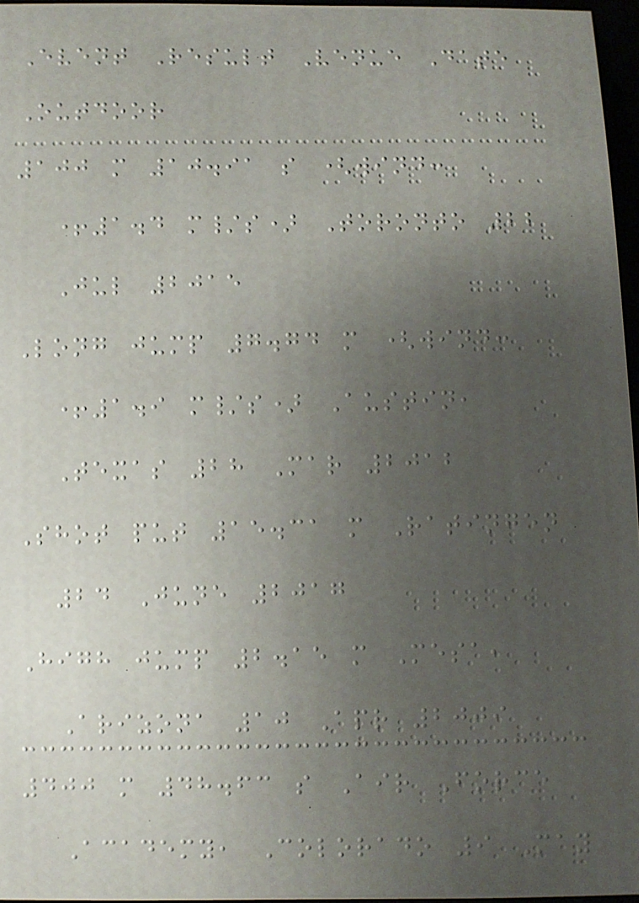Event Result Venue Date
Outdoor
100 m 10.91 s (wind:
+1.4 m/s) Toronto 22
Jul 2015
Long jump 7.74 m (wind:
+1.9 m/s) Austin,
Texas 28 Mar 2012
Shot put 15.31 m Ratingen
24 June 2017
High jump 2.15 m Mesa,
Arizona 10 Apr 2009
400 m 48.63 s Air Force
Academy, Colorado 9 May
